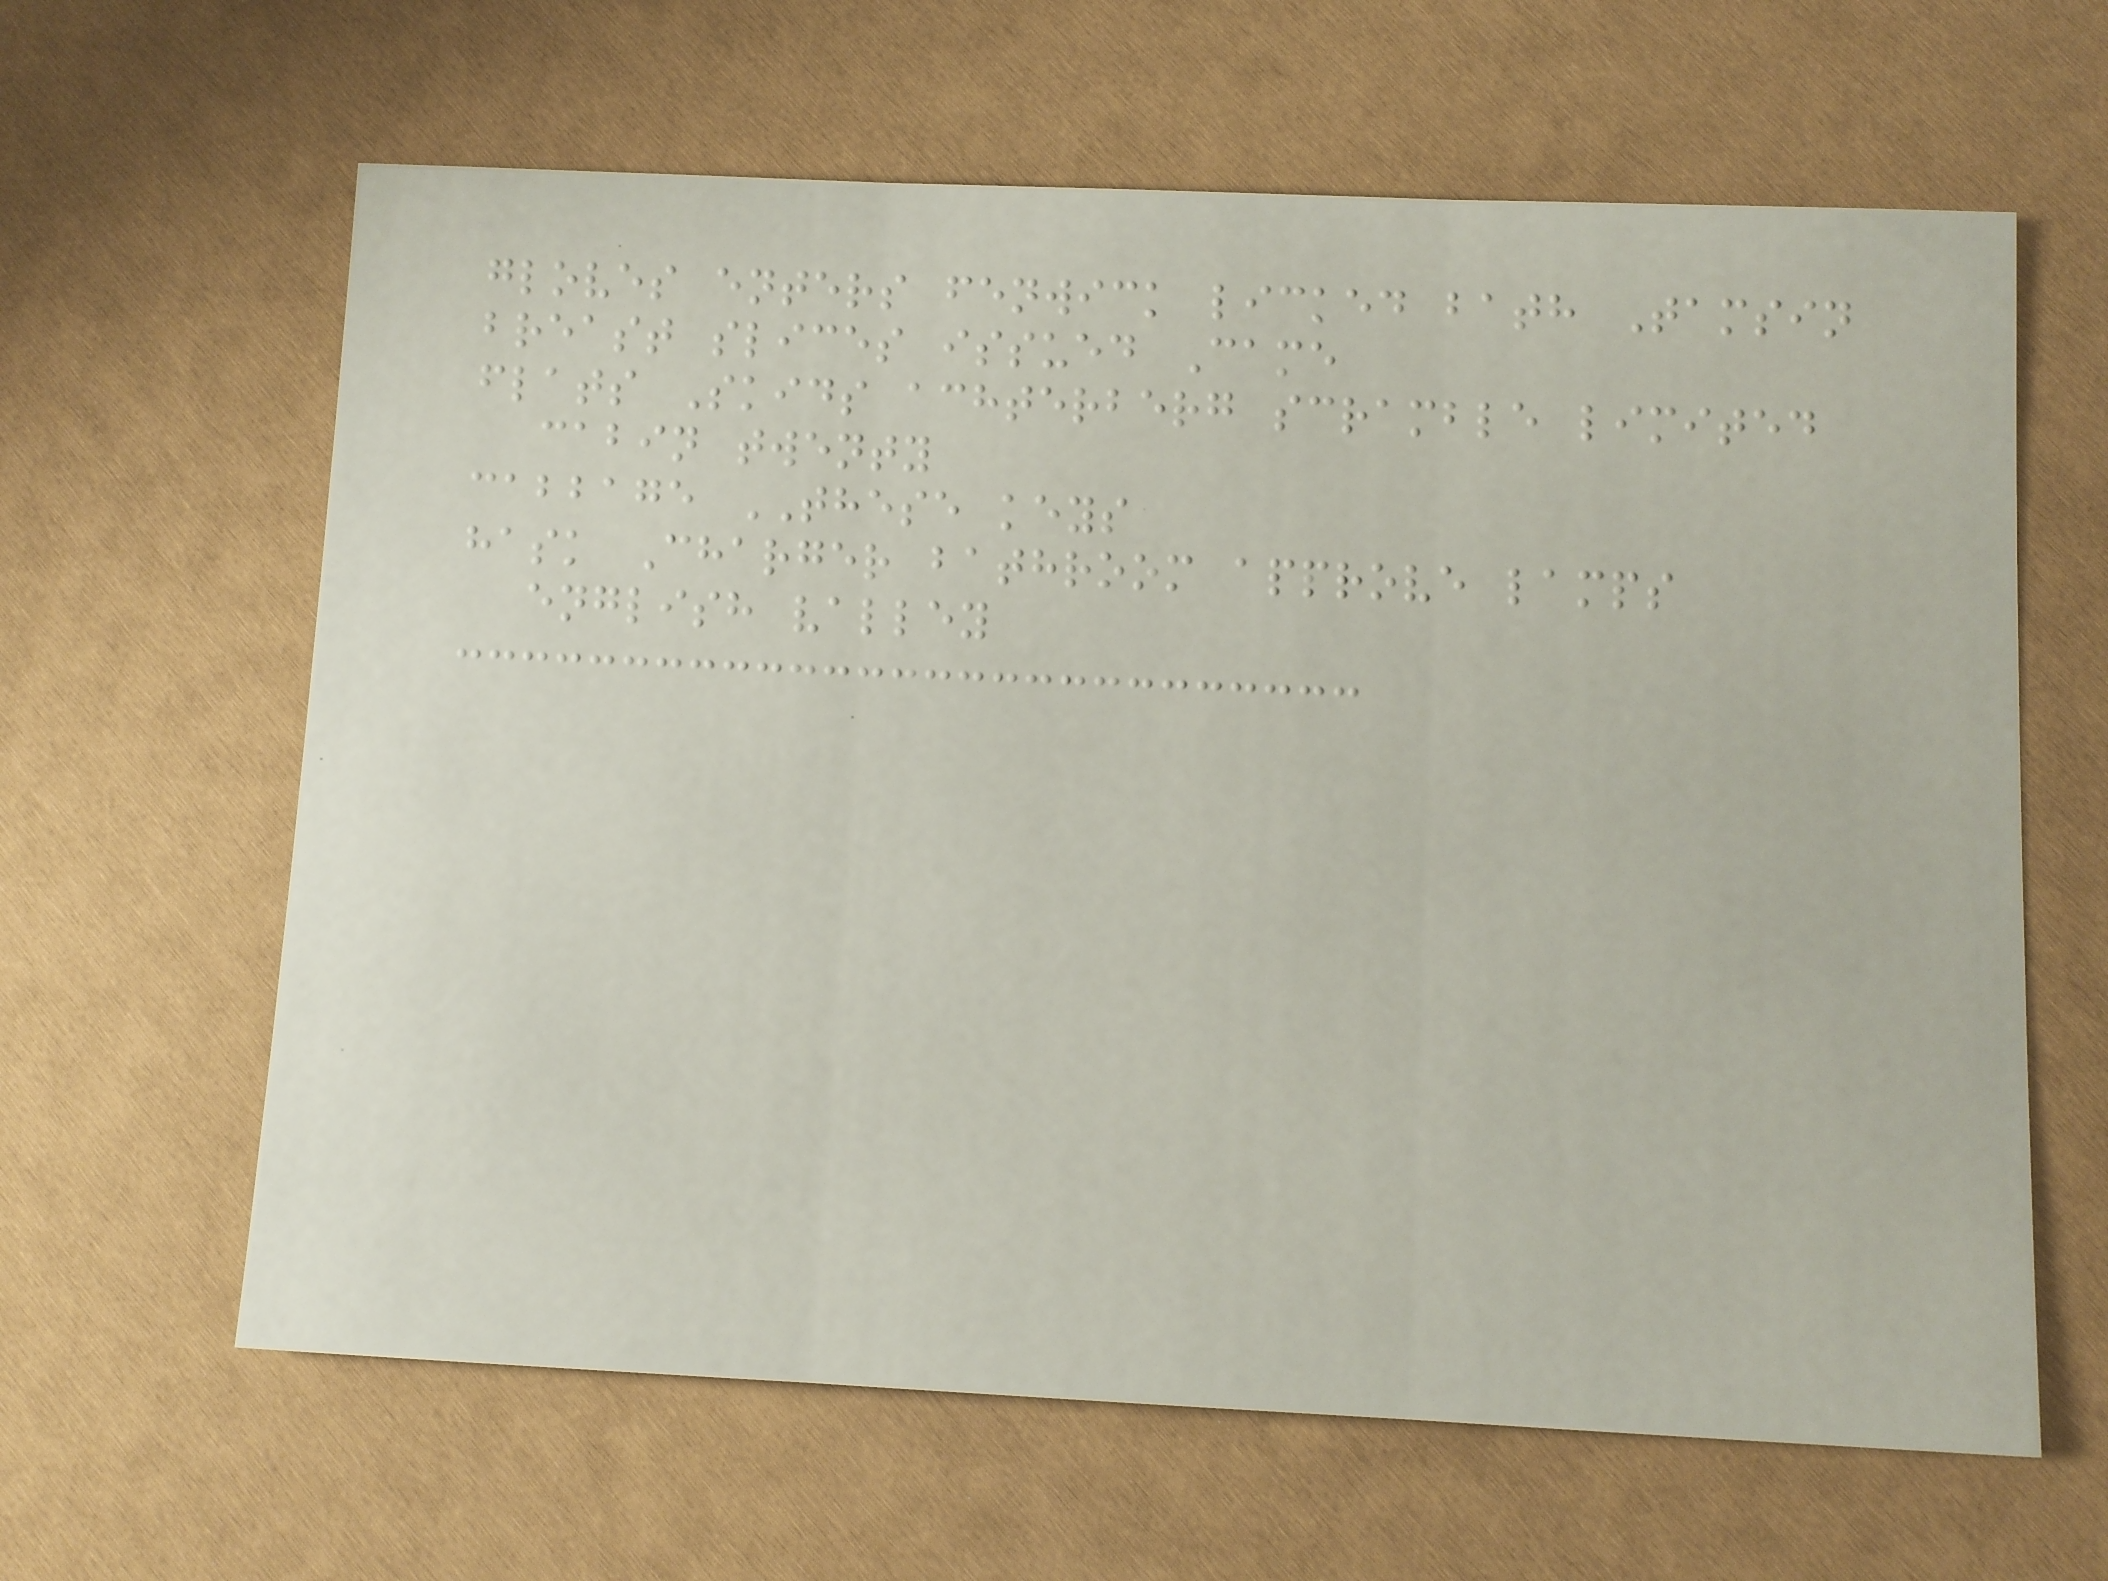gloves enters fenwick licked bath Tamsin
breast slices issued Came
flats Skids achterberg scramble limited
cabin twenty
cabbage THESE keys
hask Charger bathroom approve lamps
english valley
